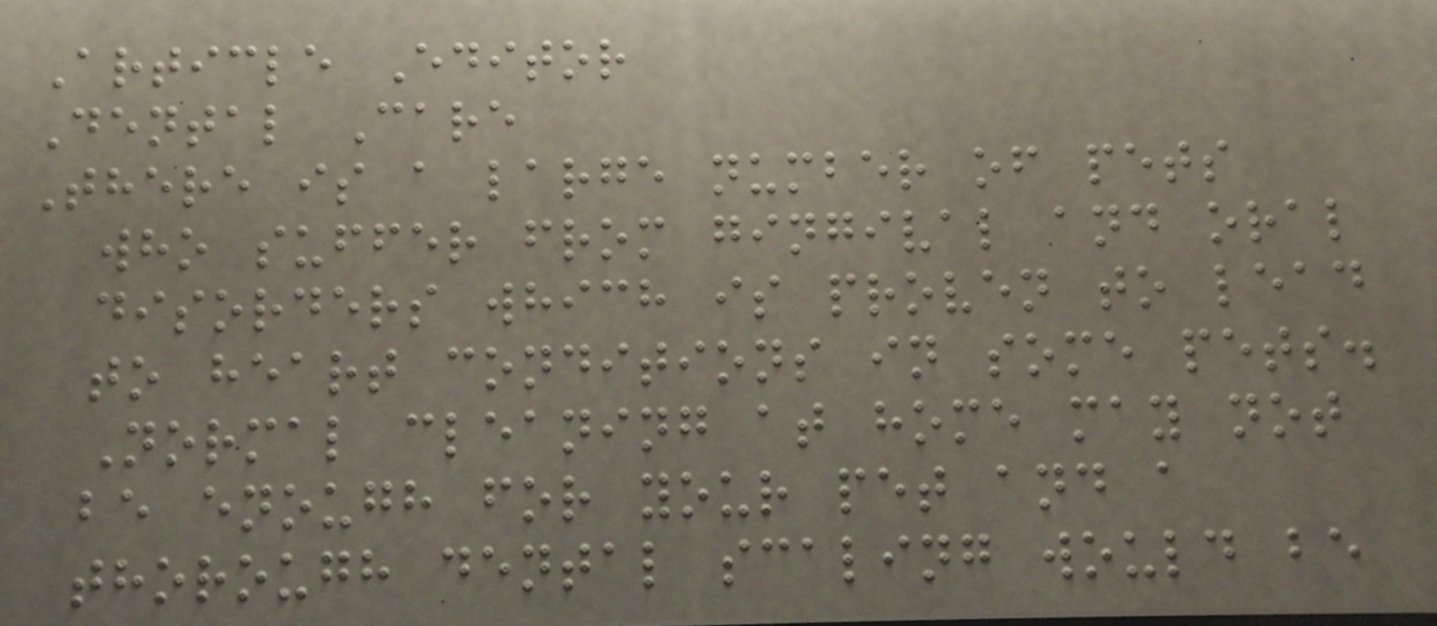Article Editor
Dental Care
There is a large number of pets
who suffer from gingival and oral
disorders which is proven to lead
to heart conditions in some pets.
Normal cleaning at home may not
be enough for your pet and a
thorough dental scaling would be
